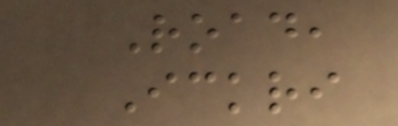Road,
Ickri
